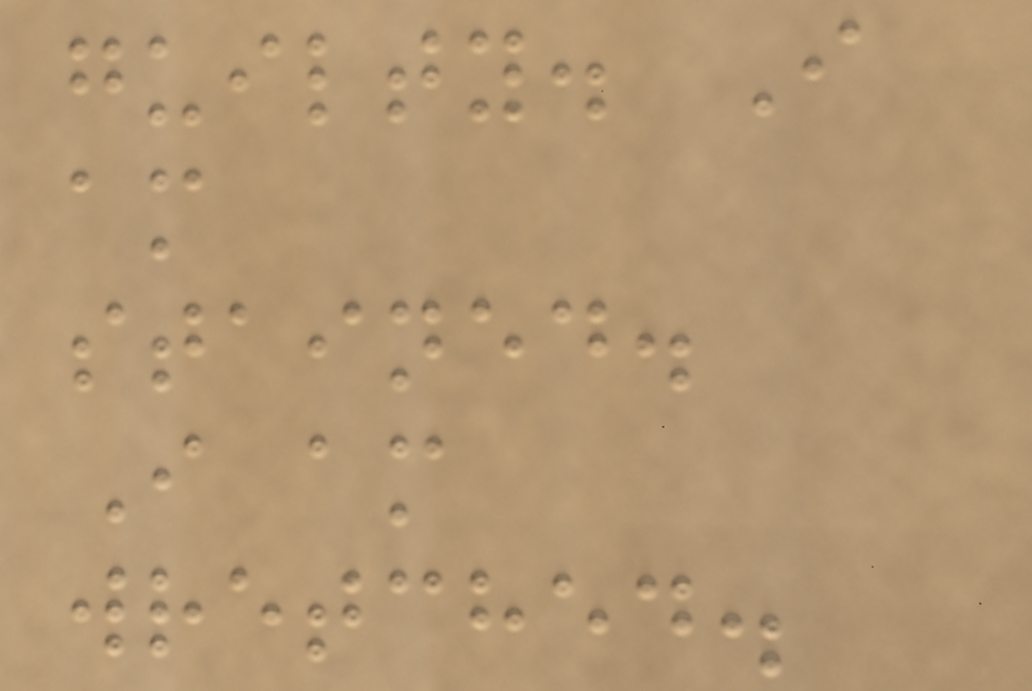guilty. I
am
stained.
I am
wretched.
